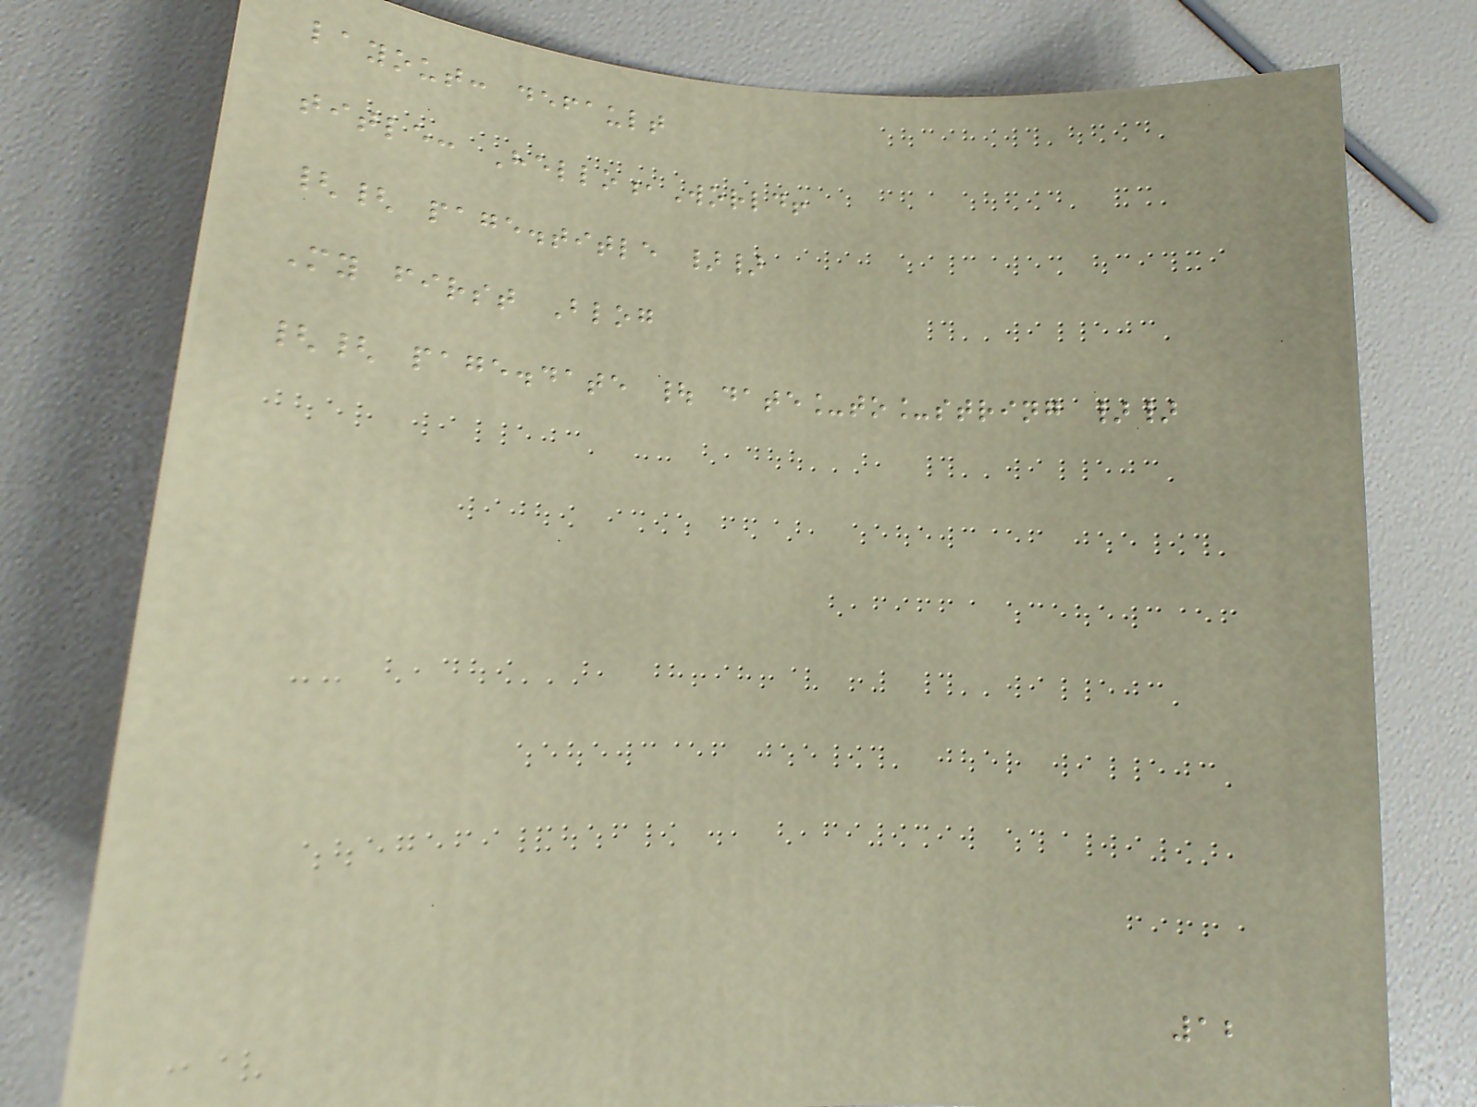layout: default
title: Hello,World!
{{ page.title }}
My first Blog
{{ page.date | date_to_string }}
12
